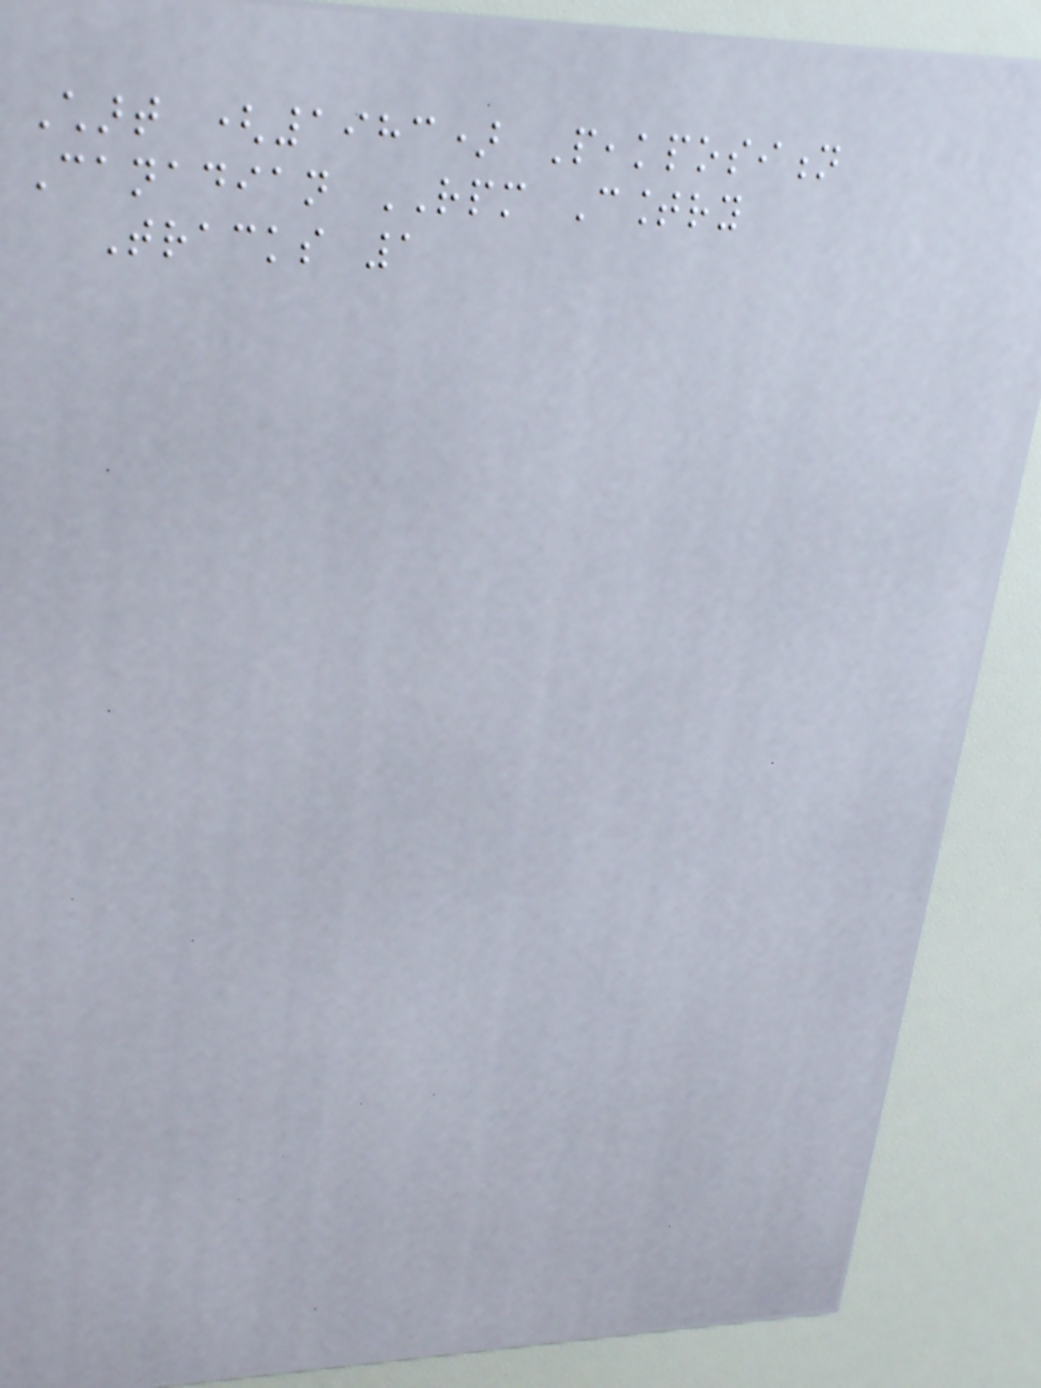Chart (1983) Peakposition
Canadian RPM Country
Tracks 1
